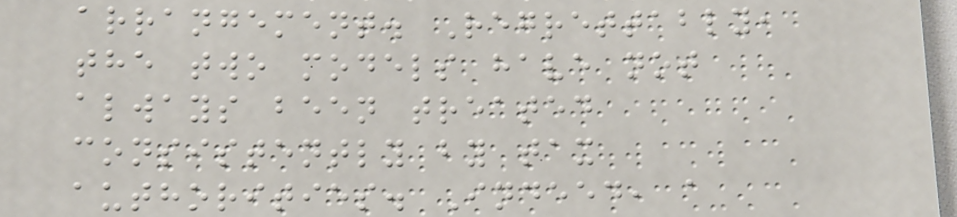arrangement. Regrettably,
the two models have not
always been treated
consistently by tax
authorities. Indeed, a
